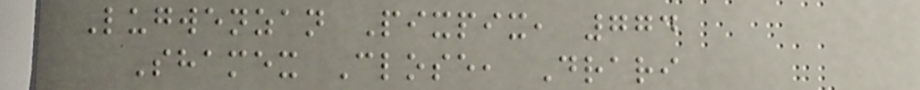Lugwenzan Pixpix, 774
Shamex Close, Drari
